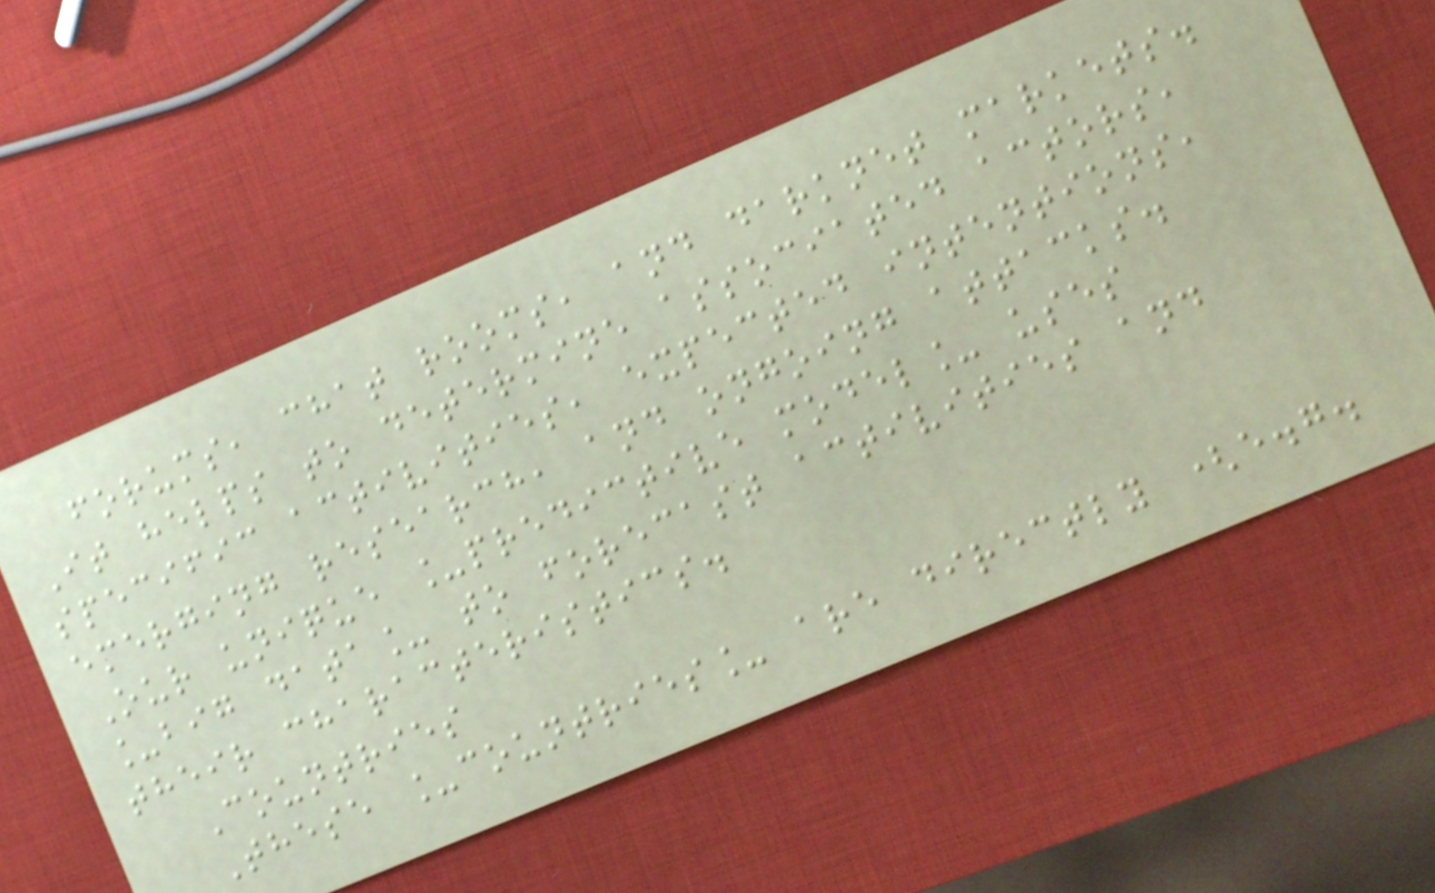forums, chat rooms, and darknet markets.
It helps to determine associated actors,
specific activities, expected intentions,
emerging research, and ongoing attacks.
Our unique _predictive model_ uses
_big data_ to forecast activities and
their characteristics.
Countries
These _countries_ are directly (e.g.
